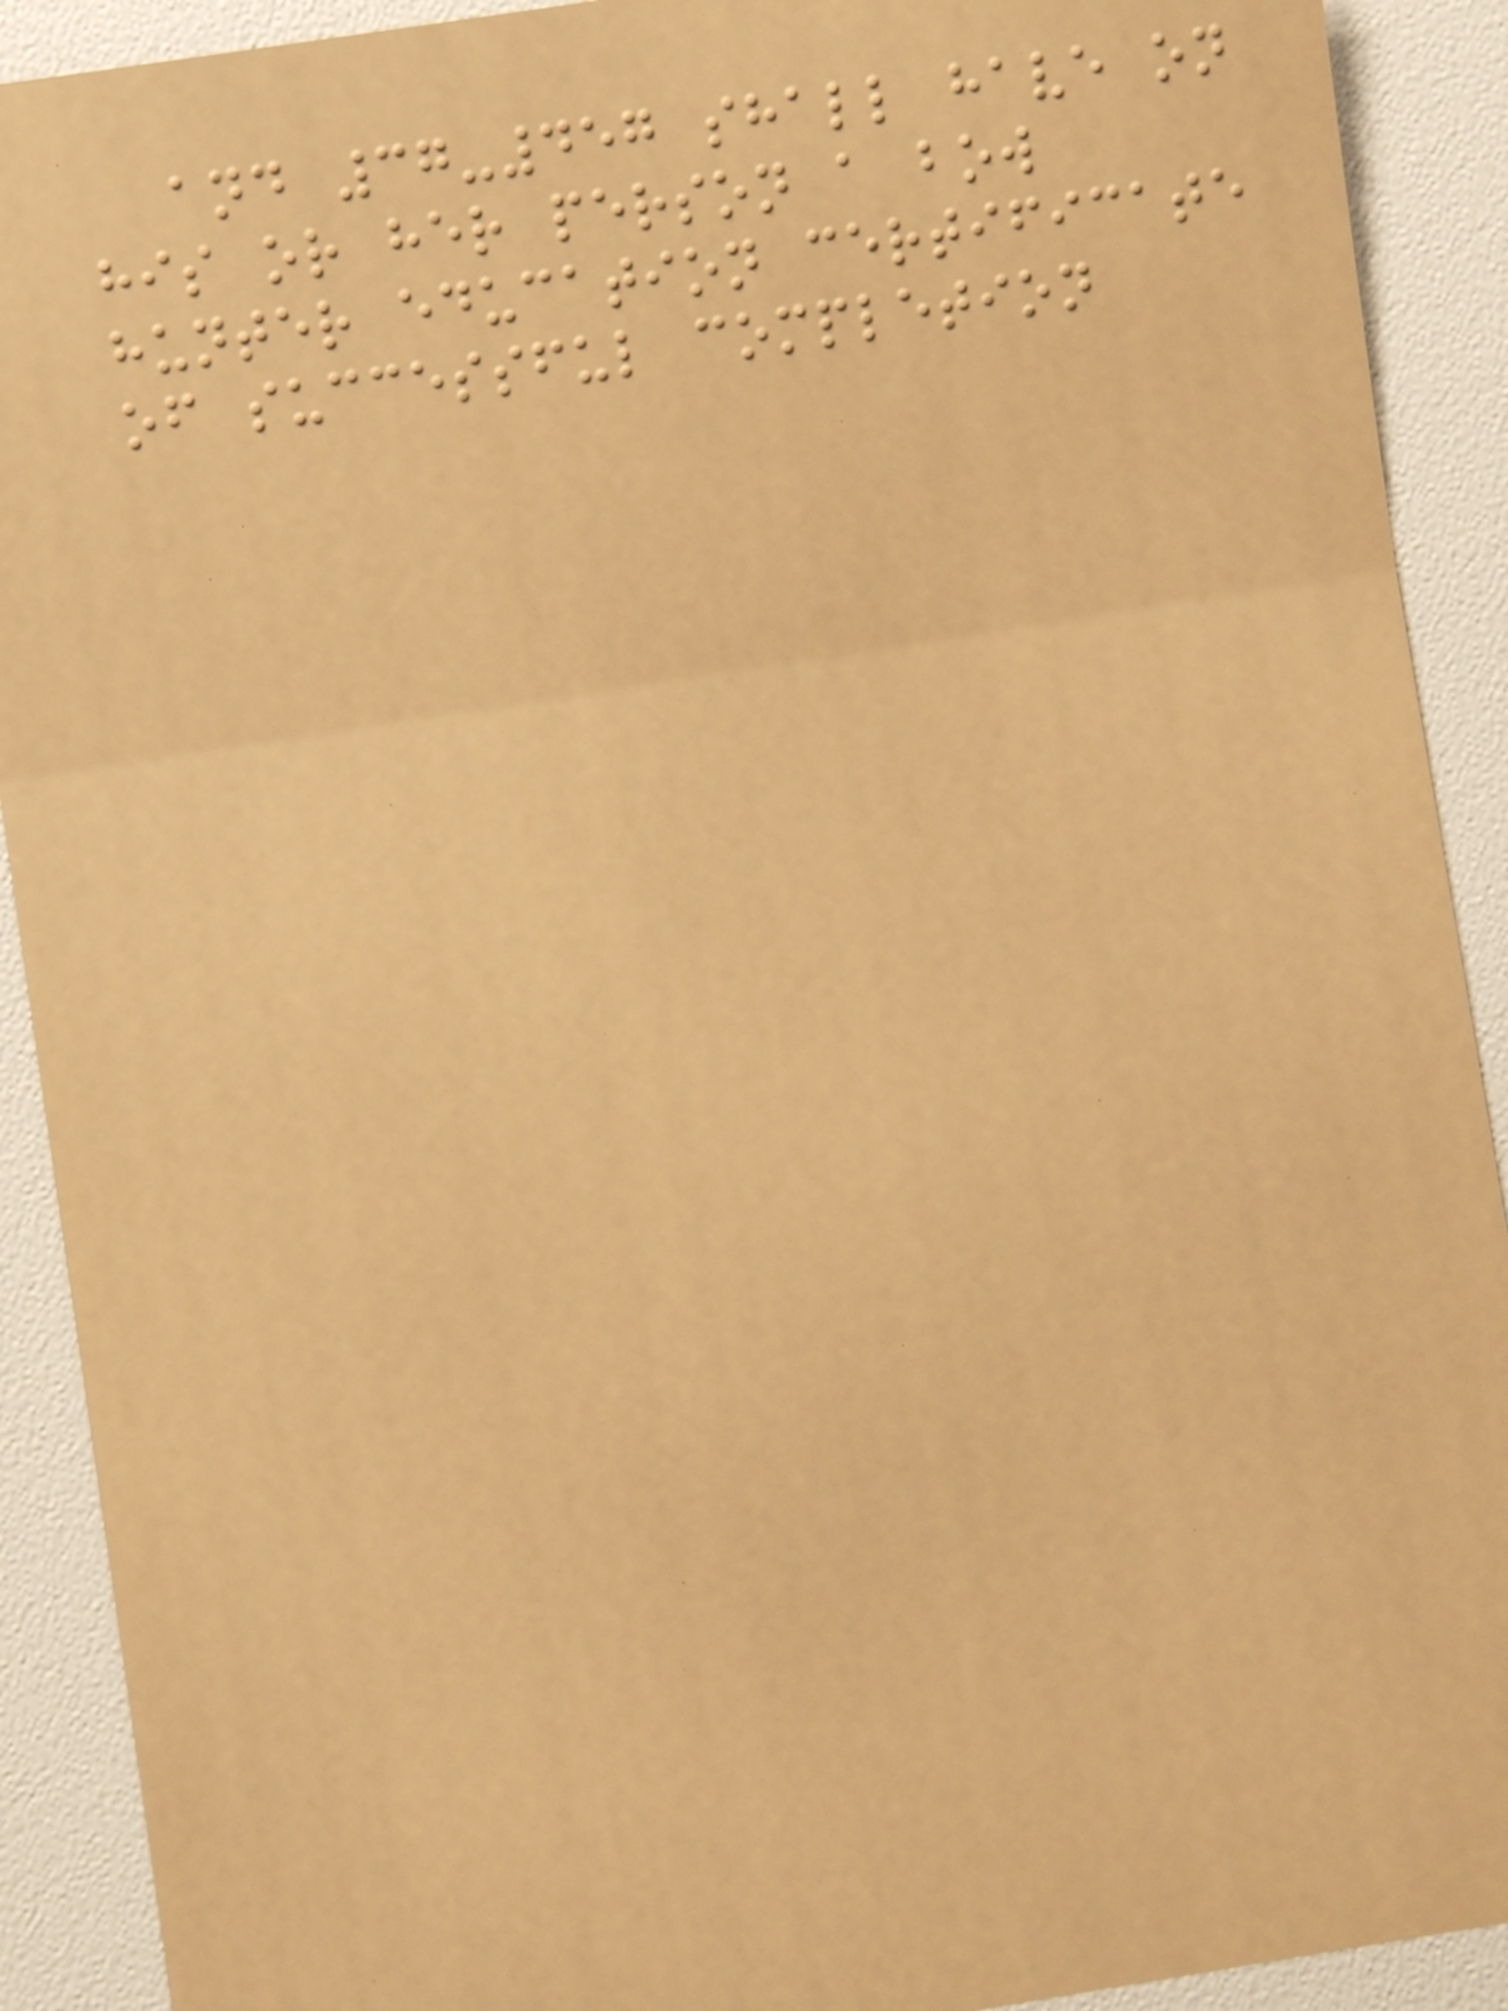and 37-457 shall have on
his or her person a bow
hunter education certificate
of successful completion
